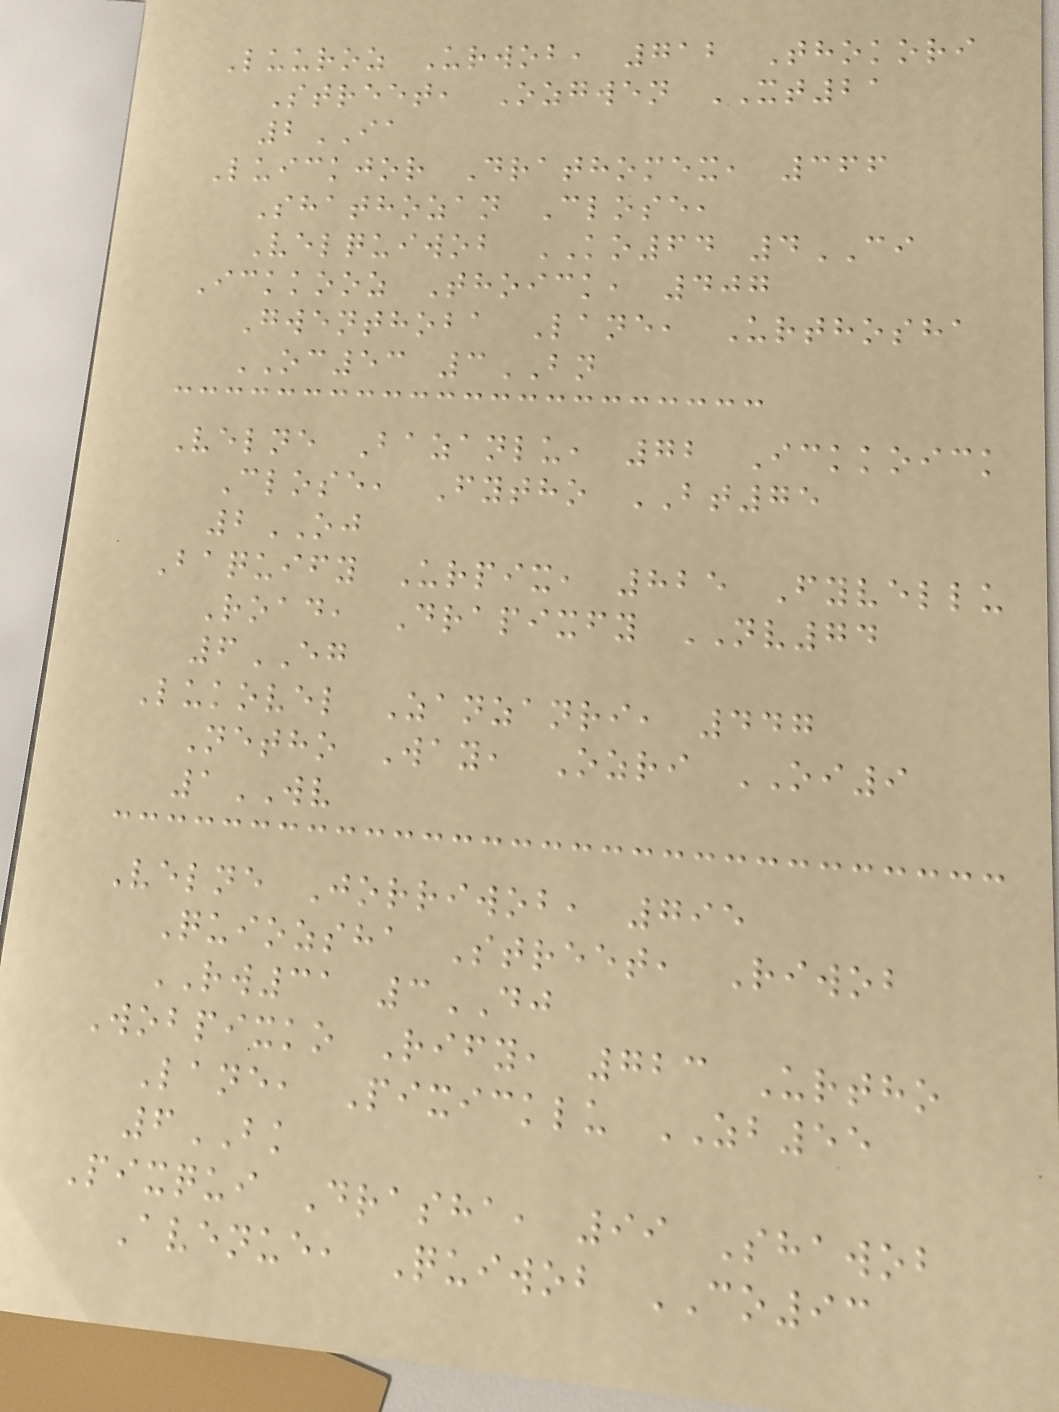Luuroz Urwob, 712 Thokori
Street, Ozgwen XT21
2IA
Luickjor Drathomex, 366
Shathozan Close,
Velquiwob KO64 4CI
Ickkooz Thoick, 407
Gwenthoba Lane, Urthosha
OC53 3BN
Velne Bazanlu, 72 Ickkoick
Close, Fytho BT75
2OJ
Baquify Urpix, 825 Fyvellu
Road, Drapixfy NV74
6EG
Lukovel Zanzanri, 447
Netho Way, Ozri OI9
1WV
Velne Jorriwob, 795
Quiozsha Street, Riwob
RW31 3DJ
Wobpixko Rify, 723 Urtho
Lane, Pixicklu ZB55
6BK
Pixqui Drasha, 99 Shawob
Avenue, Quiwob CO93
